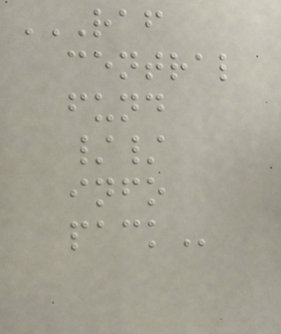RAF
CENTRAL
FUND
//
INFO
PACK
